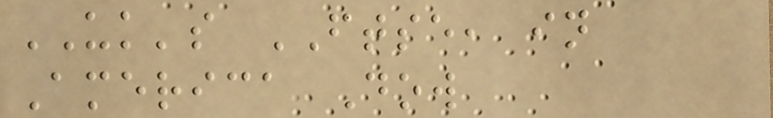UK's FTSE, in
America Dow
